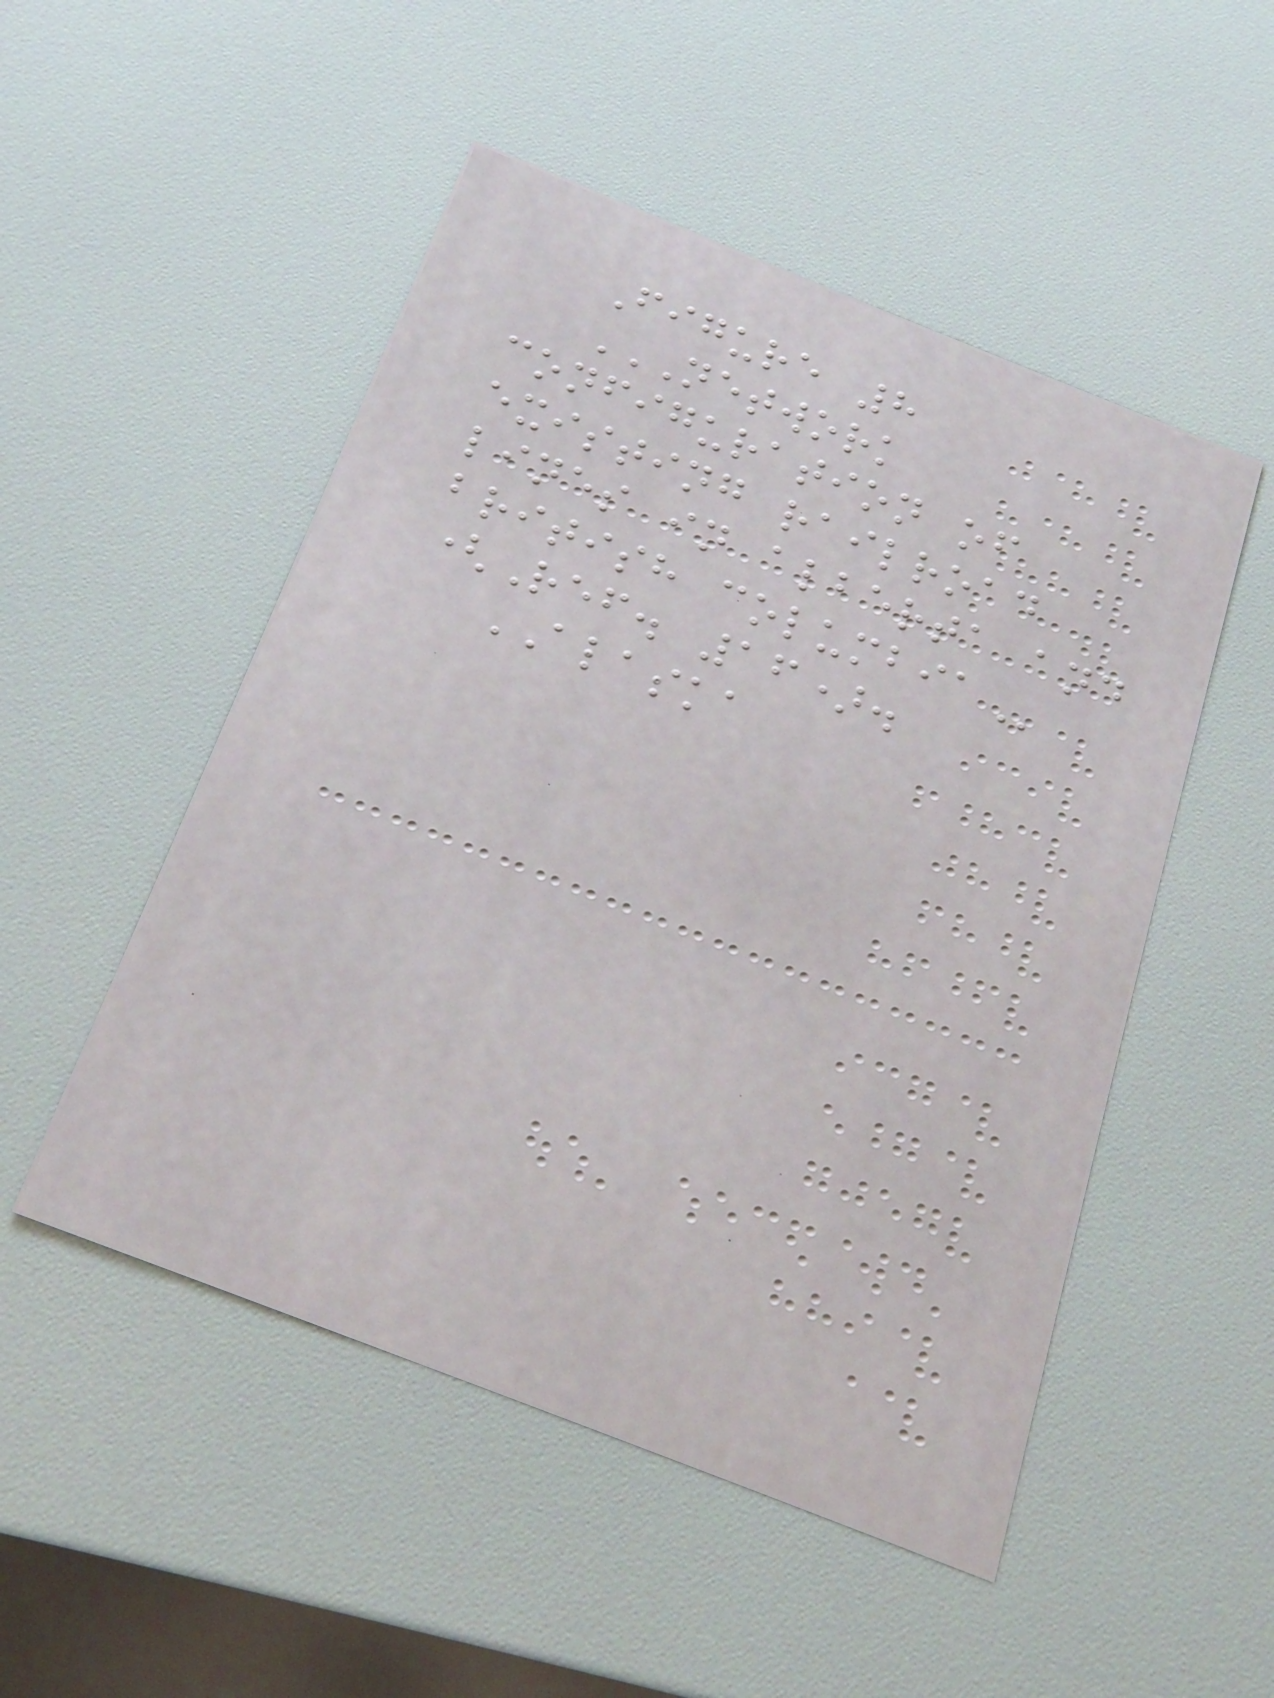Figure 8
NETWORK
CONFIGURATION OF
EXISTING RAILROAD
LINES IN ALBERTA AND
BRITISH COLUMBIA
(Ref. 16).
ALASKA
